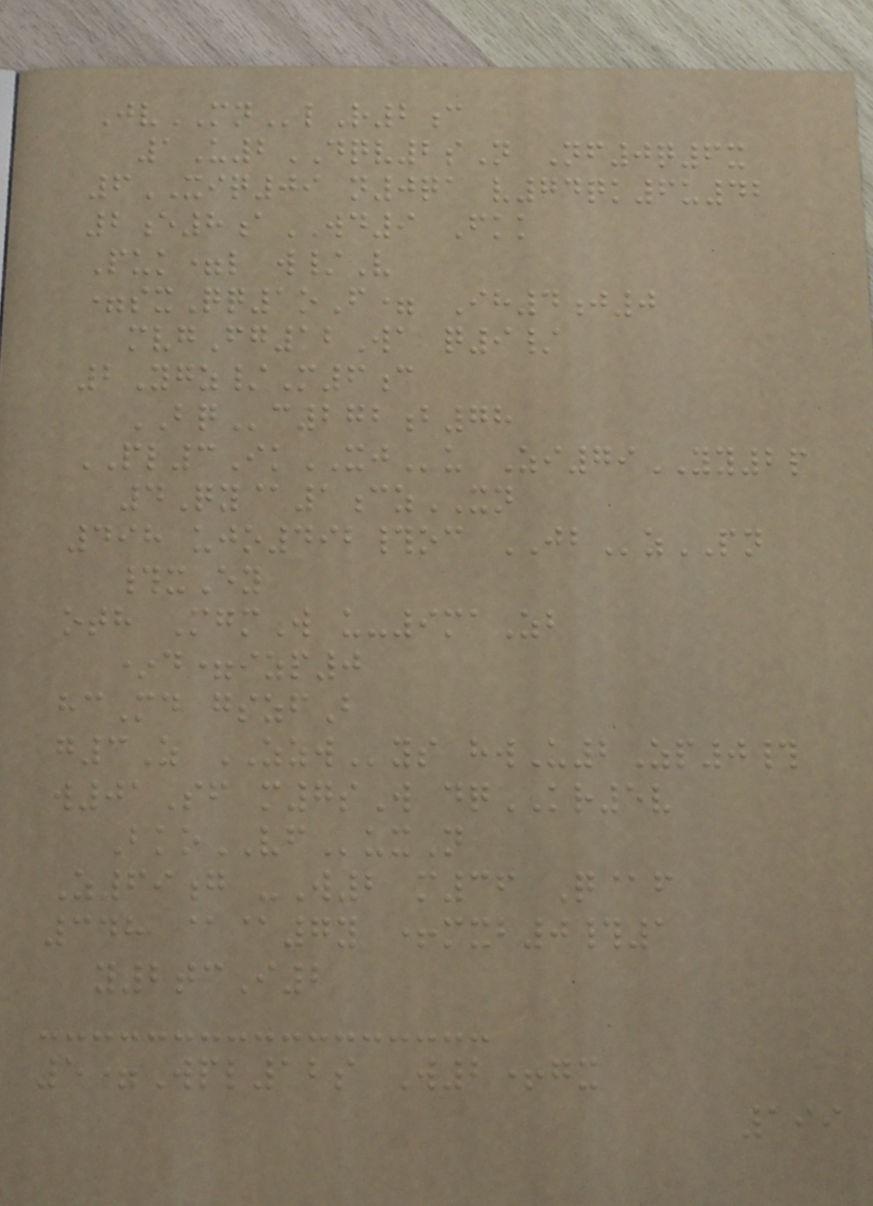JvMNlR2c
1U2DQV2sN Nf0q6x
6XIQ09 n0qa v74qk6u42
2e8aWD9 Fkk
Puk=l w/V
=sxQq1oF= Ih4j0
mvgFg12Wa q9/
2Ygz/M6c
BQc272b78
PL3IkXJu Zi79YY2p
4Qy@1czXN
498 ujo492#oc JBzPN
#xEy
oth MgmW u-9maZb
*d=izp0
hcMd gszfB
g3Z ZZWys hwU2Zp0#
w01Sf m7sW dqKR5v
BkoVFuxN
Z69g -W2 m36 Q@f
348 @@7y +mxb0#1
y2tcI2
5=Wpl12s W2+gx
199
